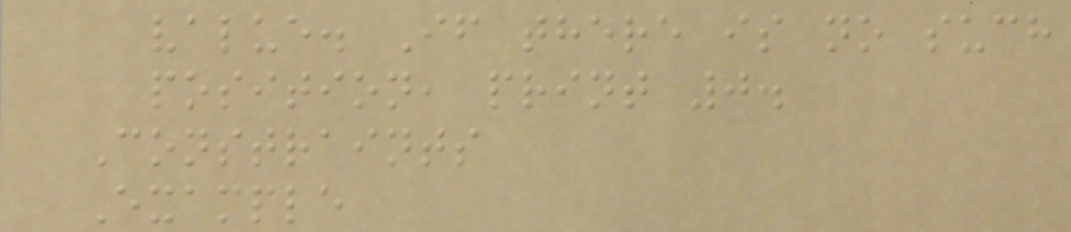value. If there is no such
position, print 0.
Constraints
Example
